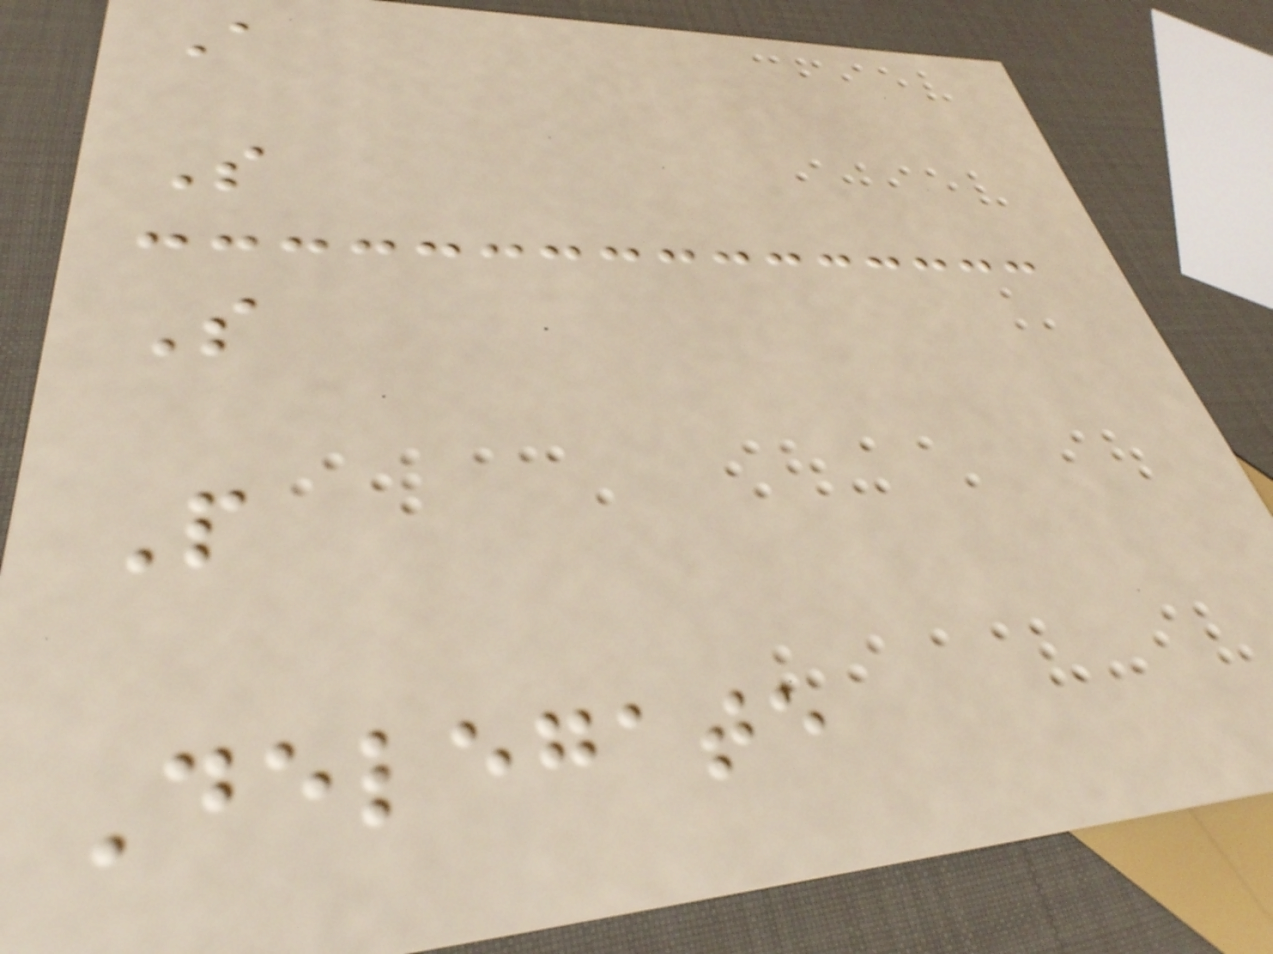A
S
S
P
Delegate
